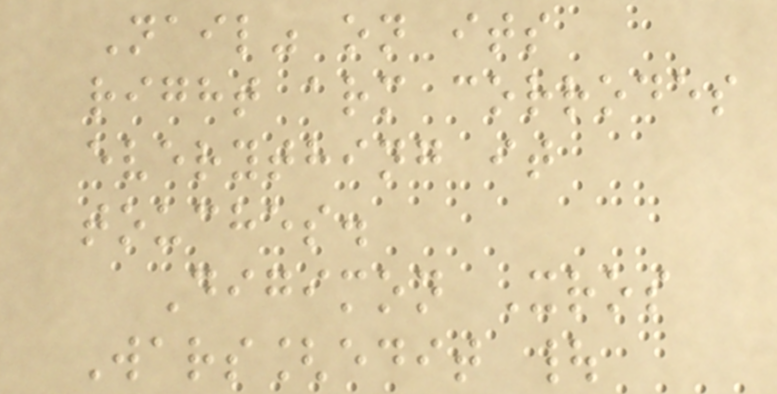Nail" on its
right arm corrodes
everything it
touches.
Digimon Xros
Wars[edit |
